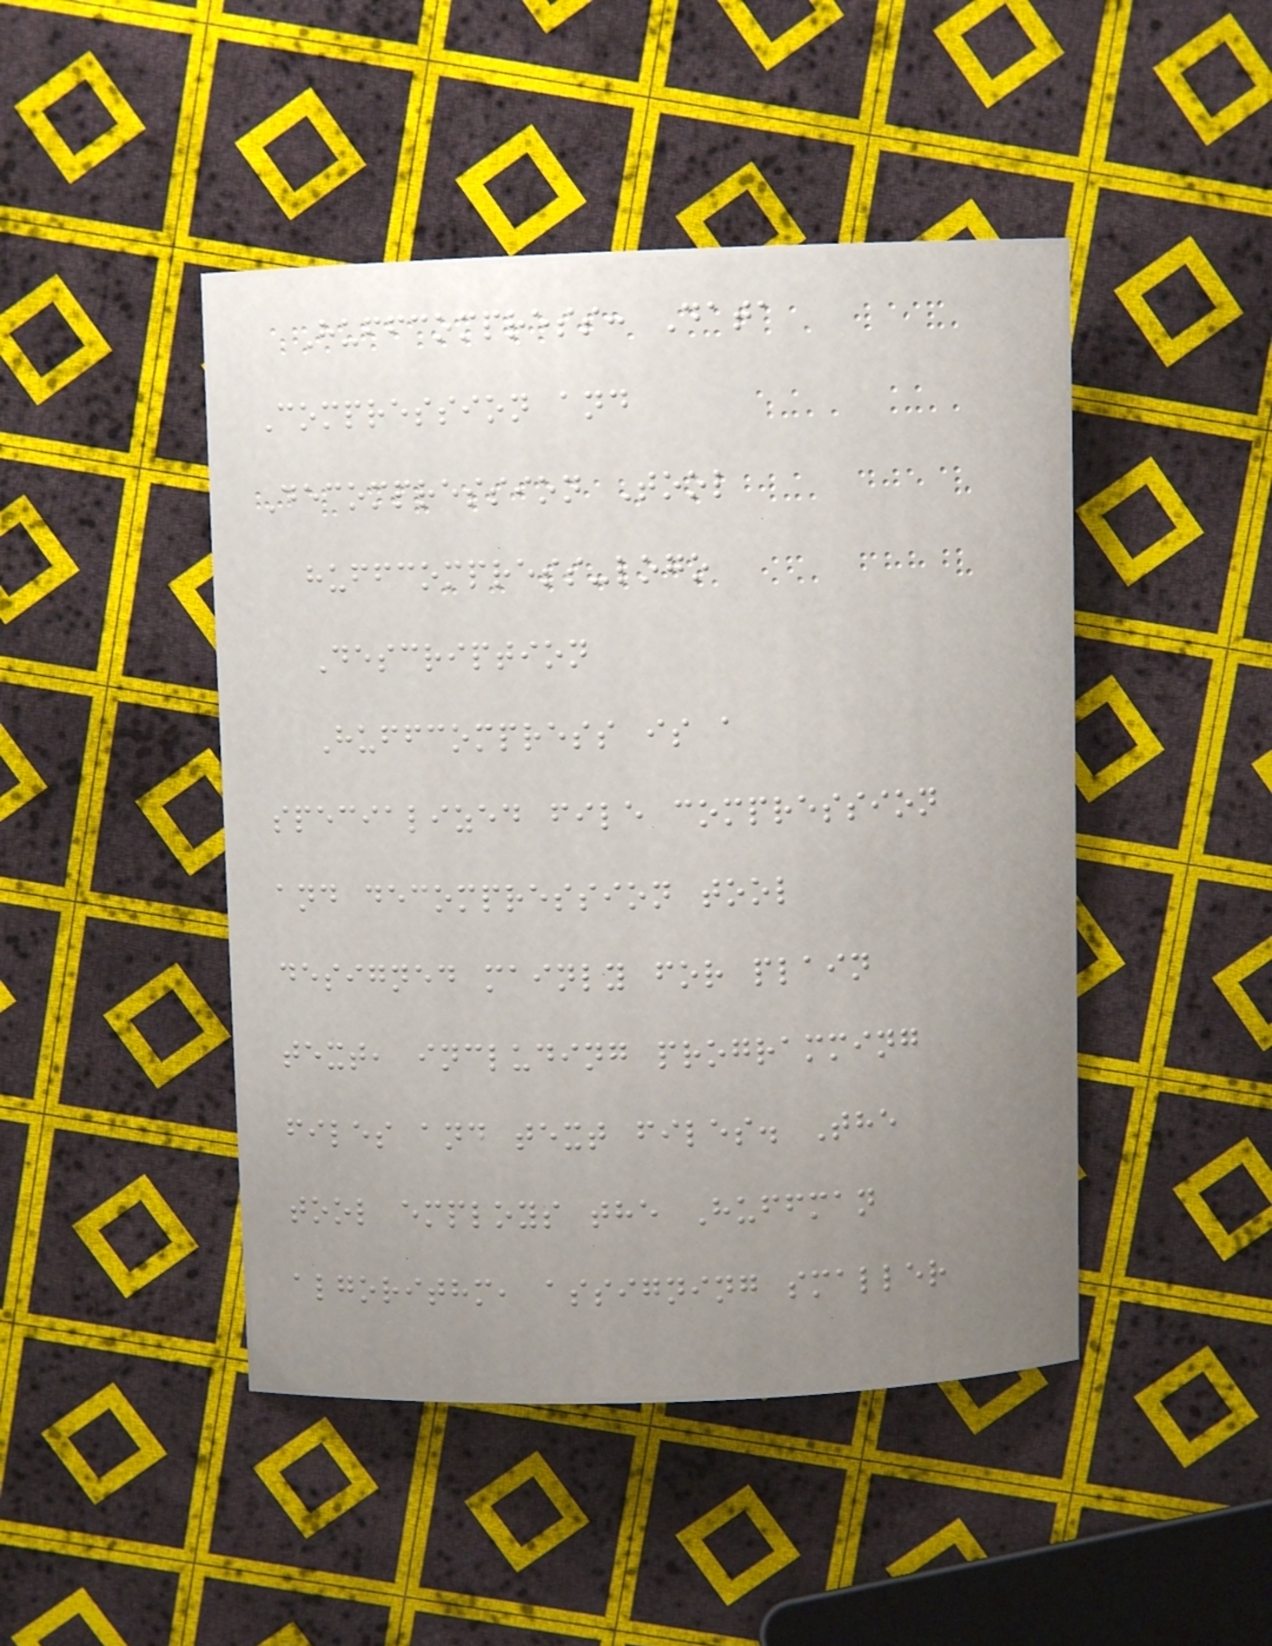Huffcompress: Data
Compression and
Decompression Tool
huffcompress-logo
Description
Huffcompress is a
specialized file compression
and decompression tool
designed mainly for plain
text, including programming
files and text files. The
tool employs the Huffman
algorithm, assigning smaller
